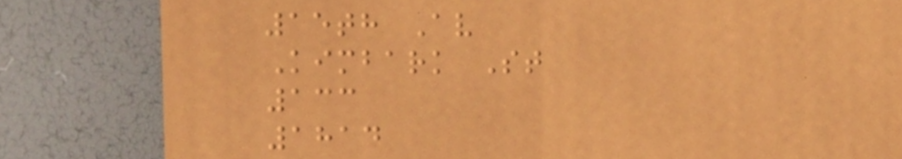15th Av
Kimbark St
133
1814
